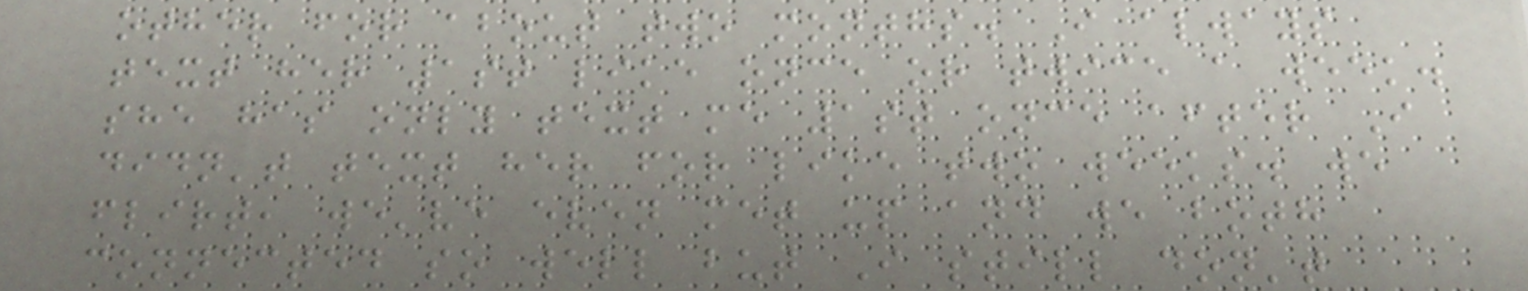other for about two months. I always
text her 1st like once or twice a week.
she has only text me 1st once after I
didn't text her for like two weeks. we
flirt, we've even met up and we both
connected so well but I still don't
